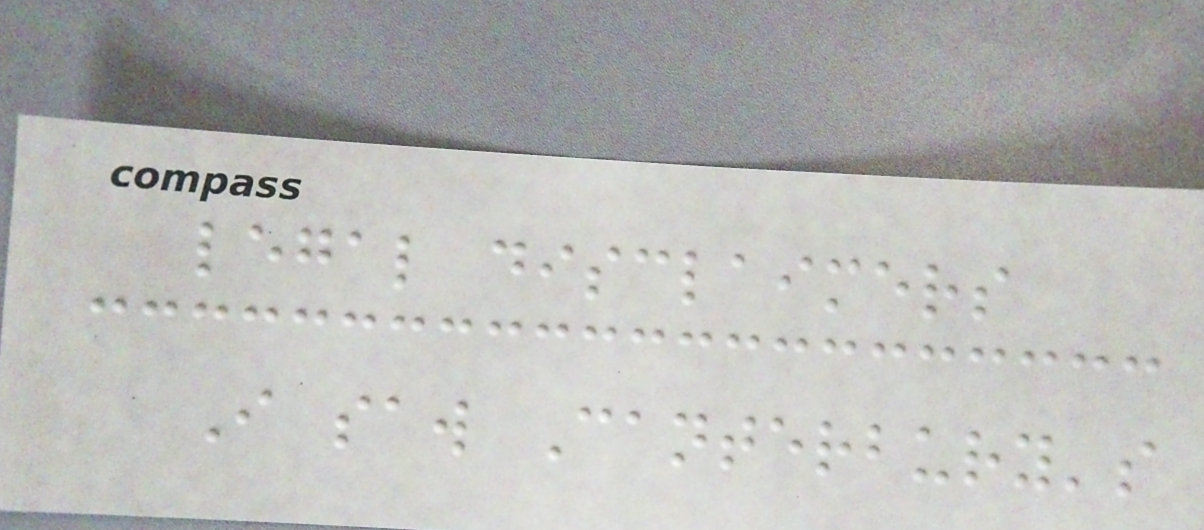legal disclaimers
I saw Canterbury's
